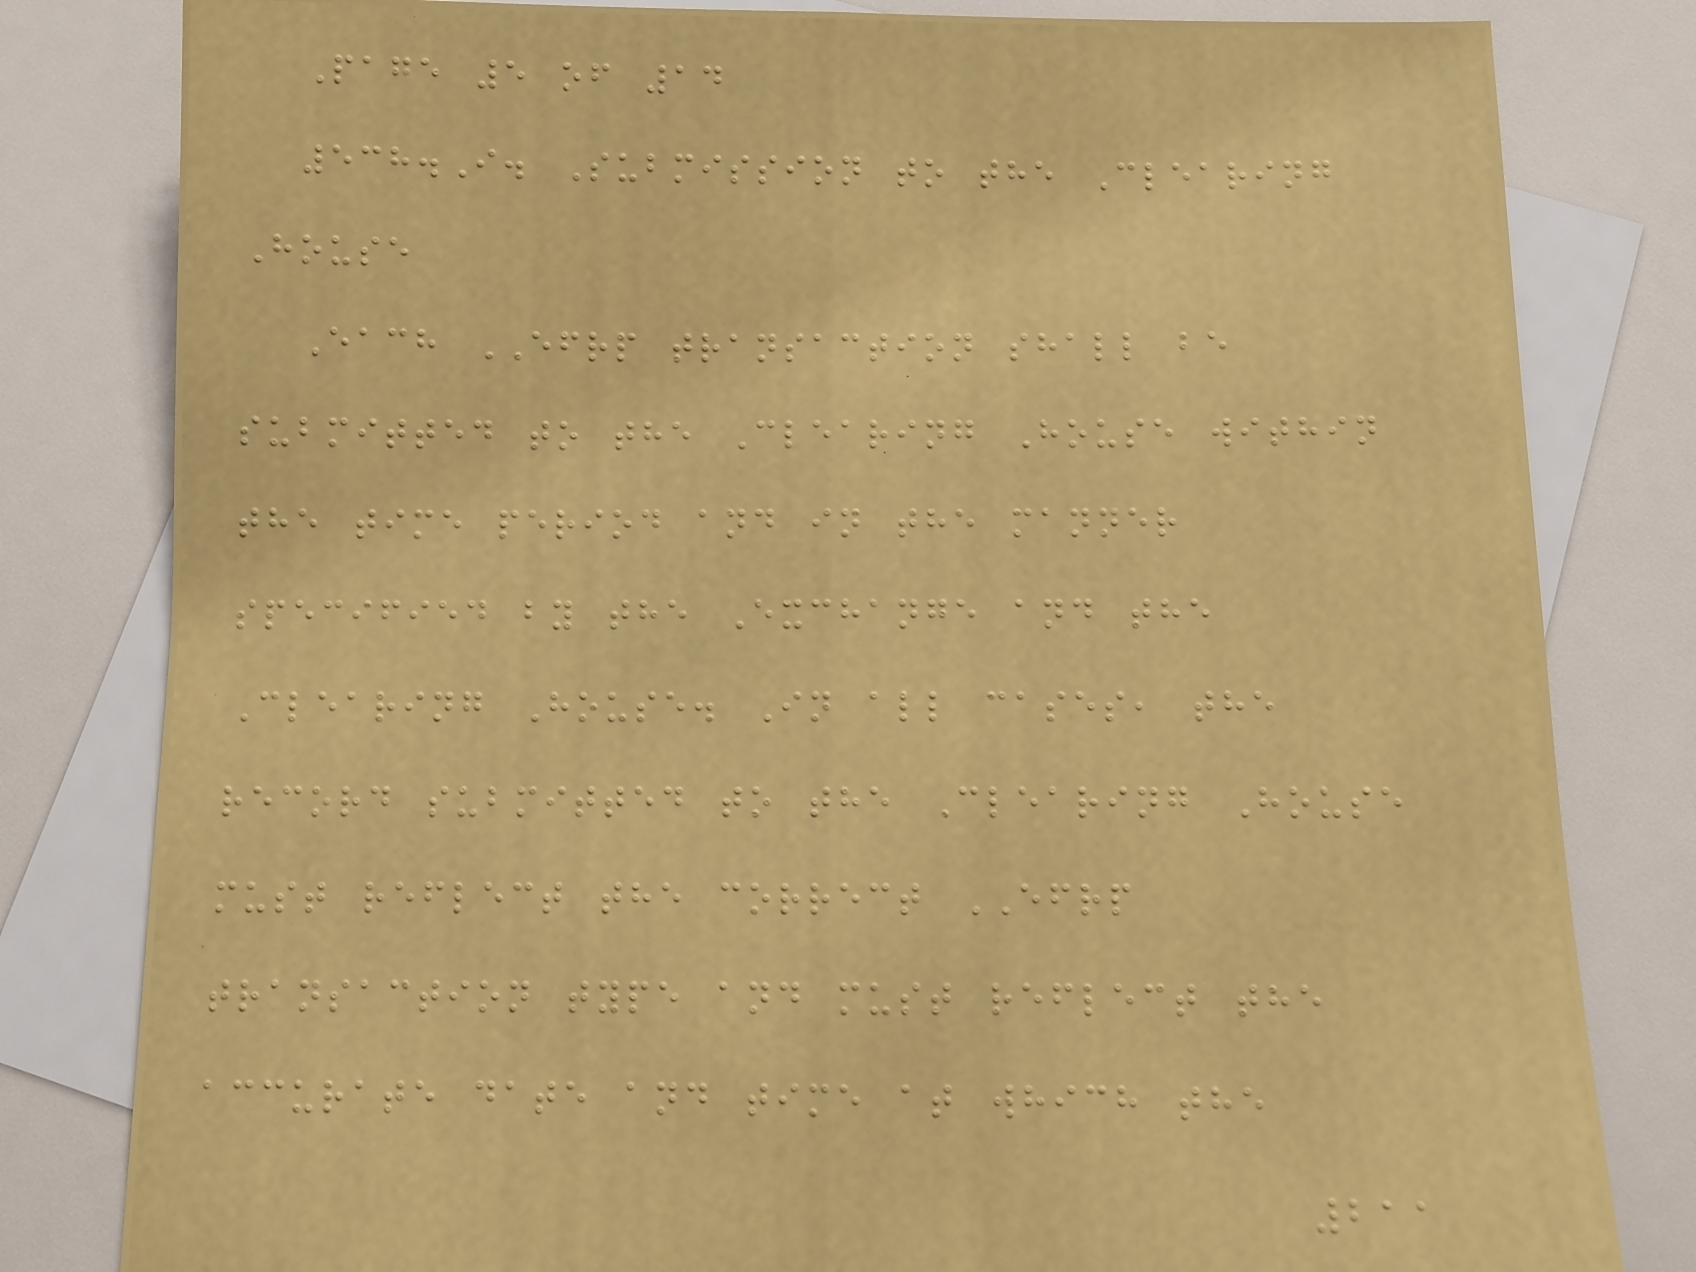Page 5 of 14
538.I. Submission to the Clearing
House
Each EFRP transaction shall be
submitted to the Clearing House within
the time period and in the manner
specified by the Exchange and the
Clearing House. In all cases, the
record submitted to the Clearing House
must reflect the correct EFRP
transaction type and must reflect the
accurate date and time at which the
211
